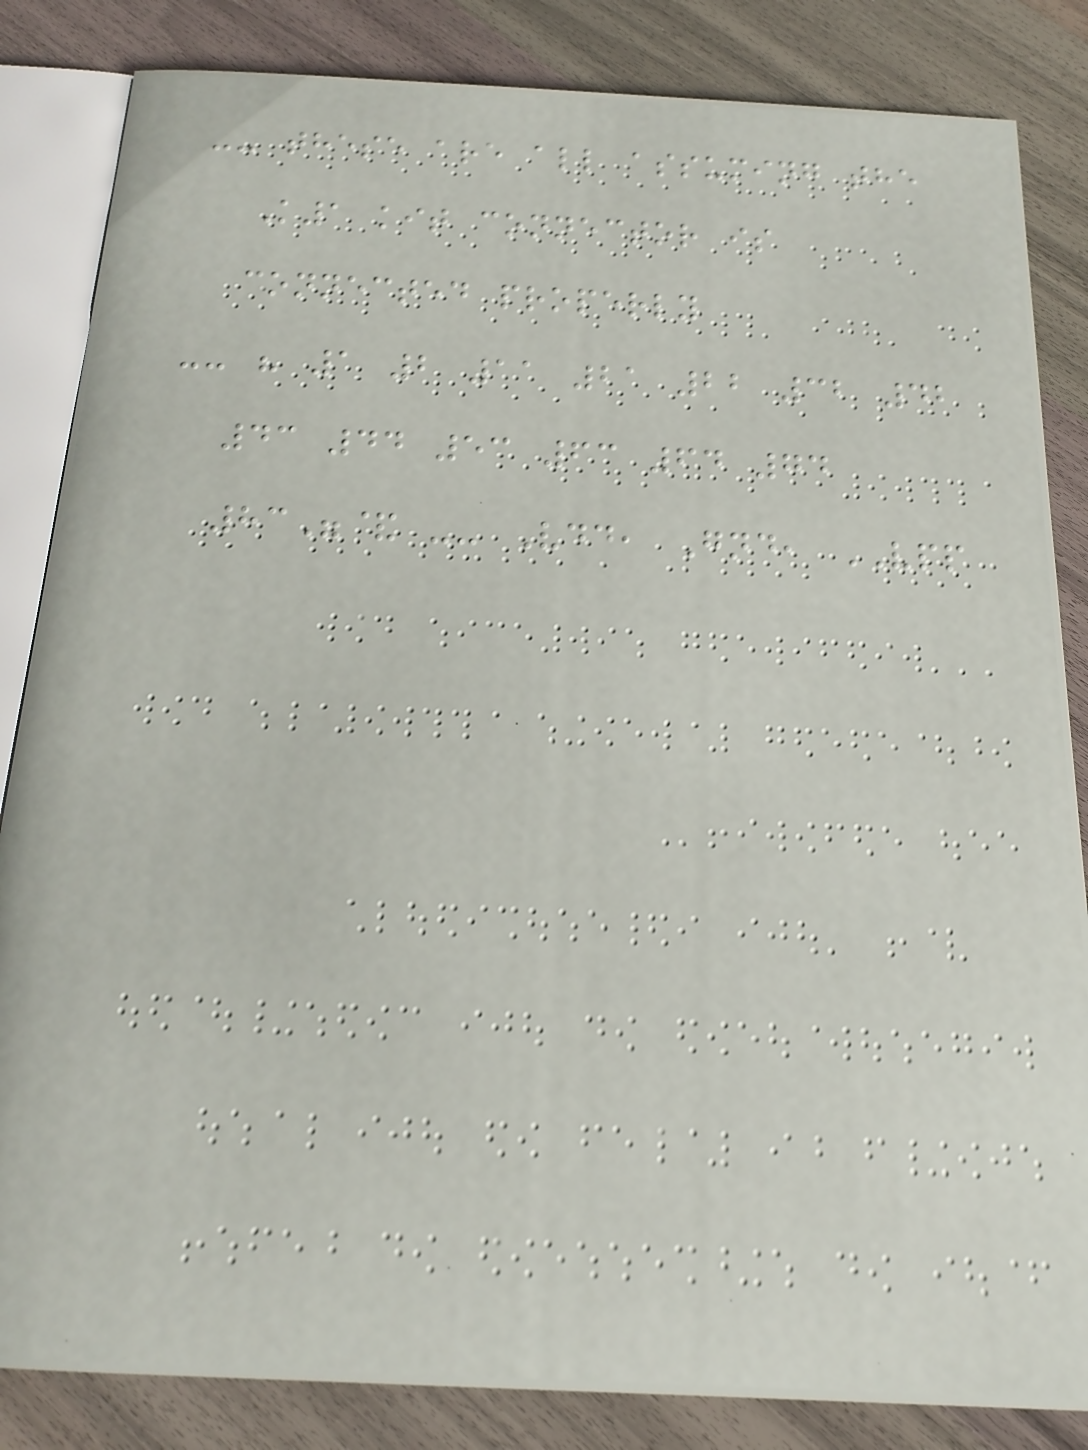-- these are all assuming the
K1 kit connector is
connected properly
-- " 1 2 11 21 22 32 42
43 44 53 63 64 74
83"& -- Vdd, Gnd, VPP
